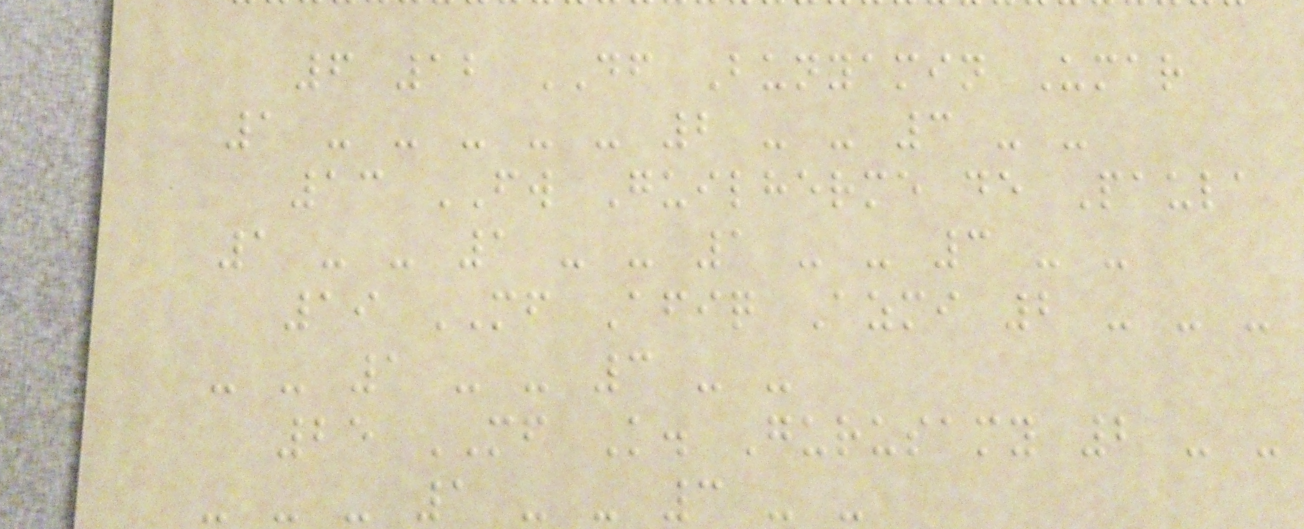6 12 DF Bunyamin Umar
1 - - - - - 2 - - 3 - -
13 FW Guilherme de Paula
1 - - 1 - - 1 - - 3 - -
19 MF Afiq Azmi 2 - - -
- - 1 - - 3 - -
25 MF K. Gurusamy 2 - -
- - - 1 - - 3 - -
